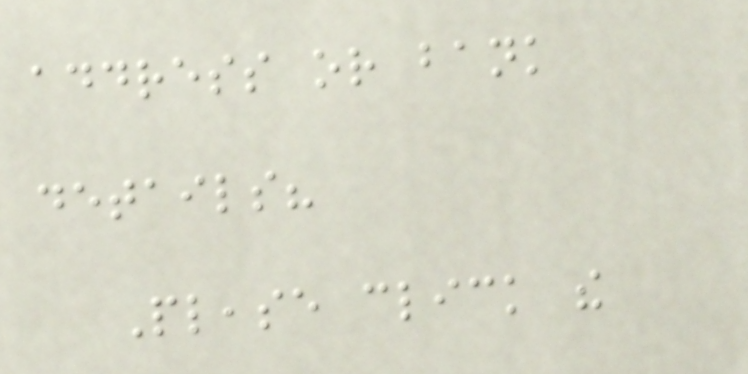address or bank
details?
Please click the
